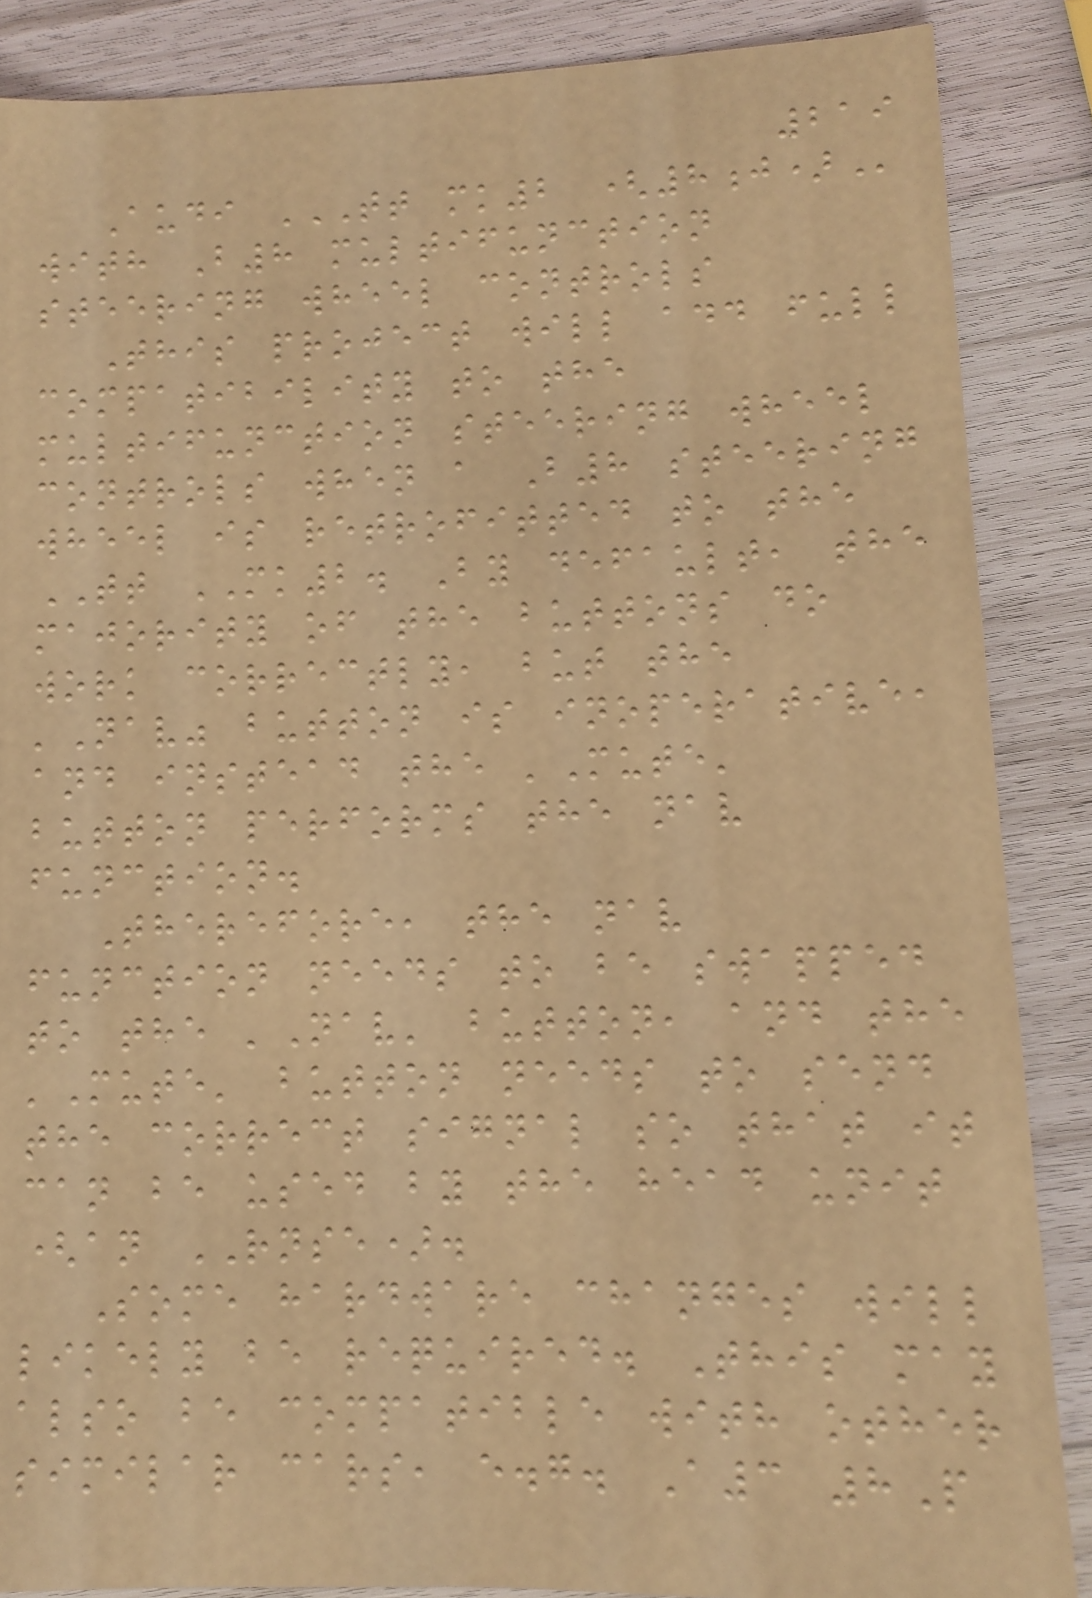219
Audi TT MK2 (8J)
with B8 multifunction
steering wheel controls
This project will add full
compatibility to the
multifunction steering wheel
controls when a B8 steering
wheel is retrofitted to the
TT MK2. By default, the
majority of the buttons do
work correctly, but the
'Nav" button is inoperative,
and instead the 'Mute'
button performs the nav
function.
Therefore, the nav
function needs to be swapped
to the 'Nav' button, and the
'Mute' button needs to send
the correct signal so that it
can be used by the head unit
(an RNSE).
Some hardware changes will
likely be required. This may
also be compatible with other
similar cars, e.g. A3 8P
